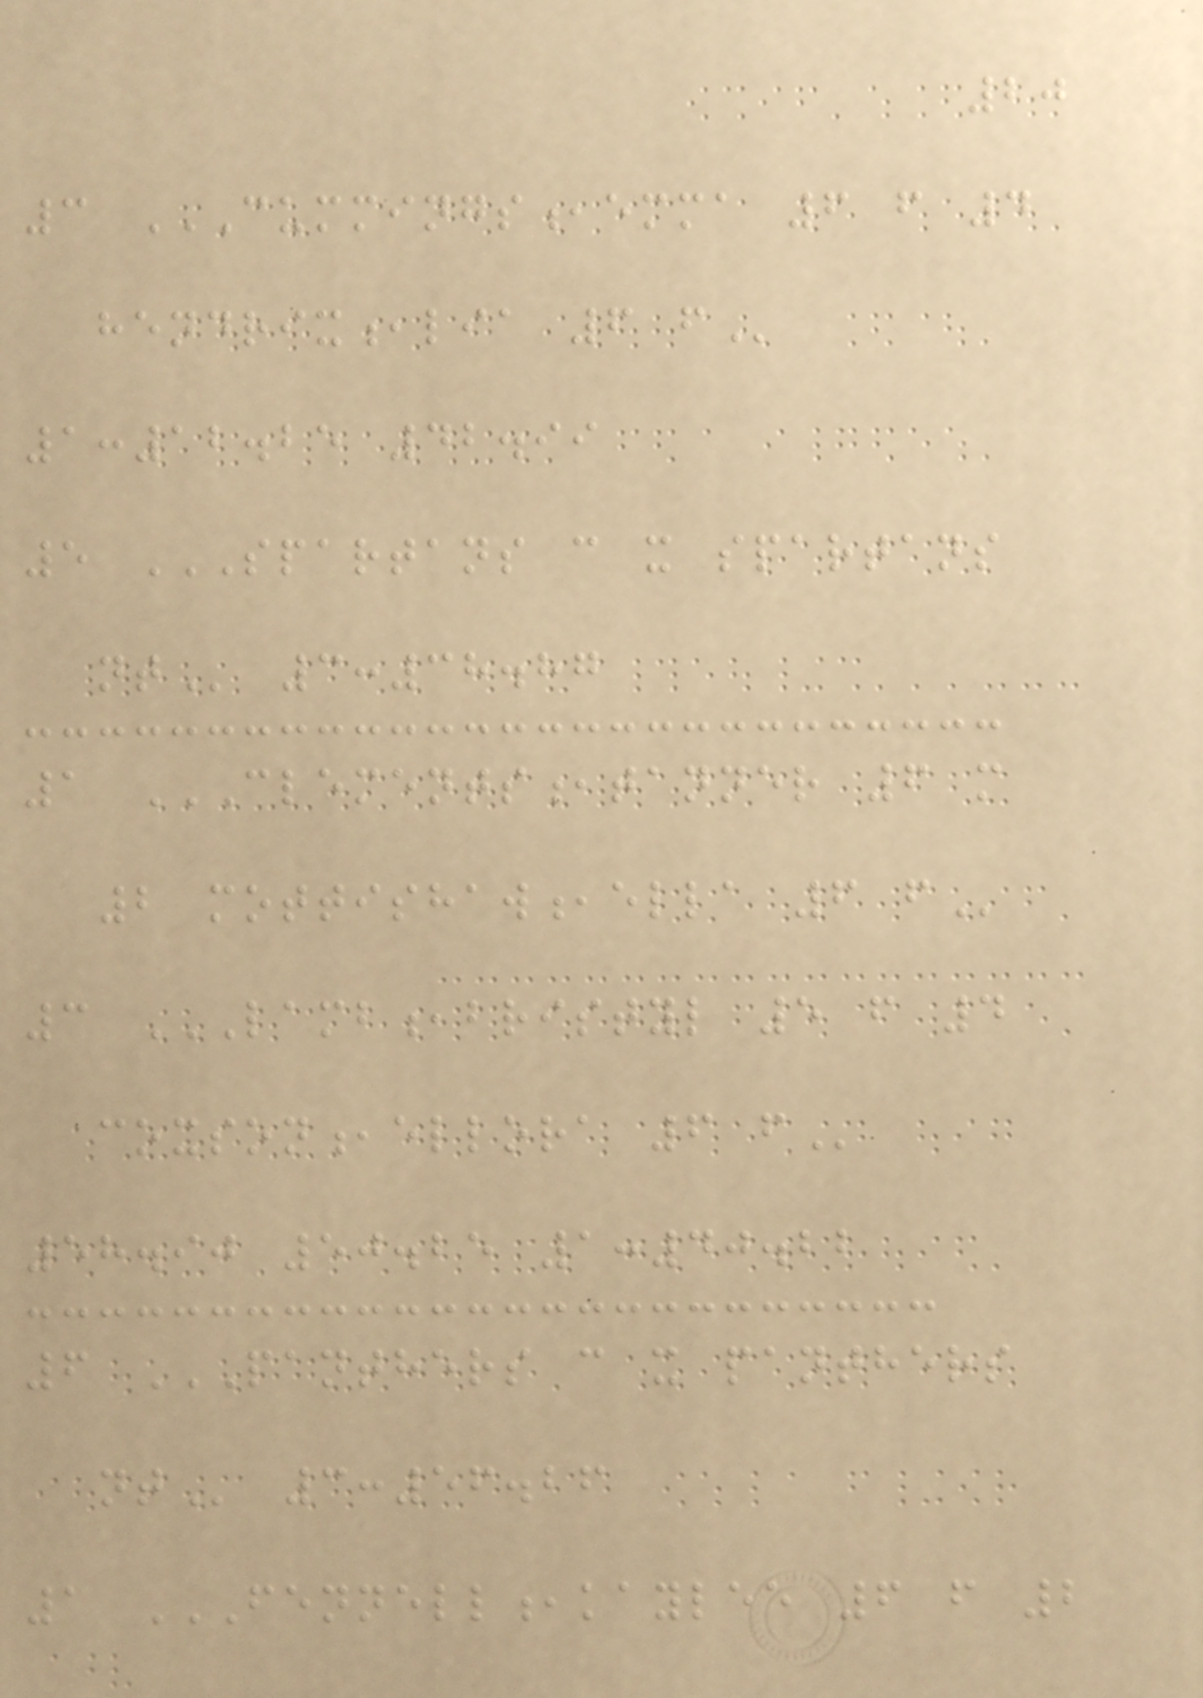20
3 CUMMINGS,EMMA 6 F 4
HENDRIX,LIA 6 F
1:12.25 42.99
5 SPARTANS C X SPARTANS
NT 3:38.87
1 CLEMENTS,TANNER 6 M
2 MOTTISHAW,ELLA 6 F
3 LAMB,BRISTYL 5 F 4
COXSON,ELLORA 6 F
58.90 50.25 1:40.22
6 PANTHERS C X PANTHERS
NT 3:56.26
1 FENNELL,KAYLEE 6 F 2
